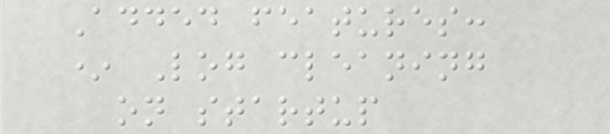Added features:
* Log cleaning
on startup
